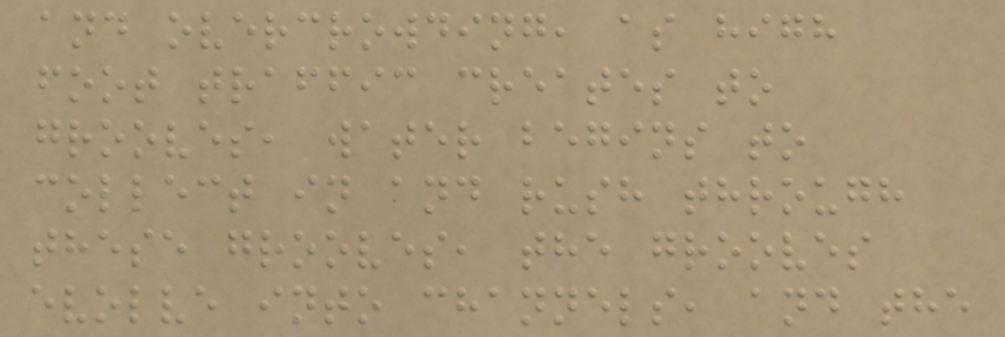and overcrowding, as high
foot traffic creates to
grooves, water begins to
collect in and rush through
these grooves, the grooves
evolve into channels, and the
